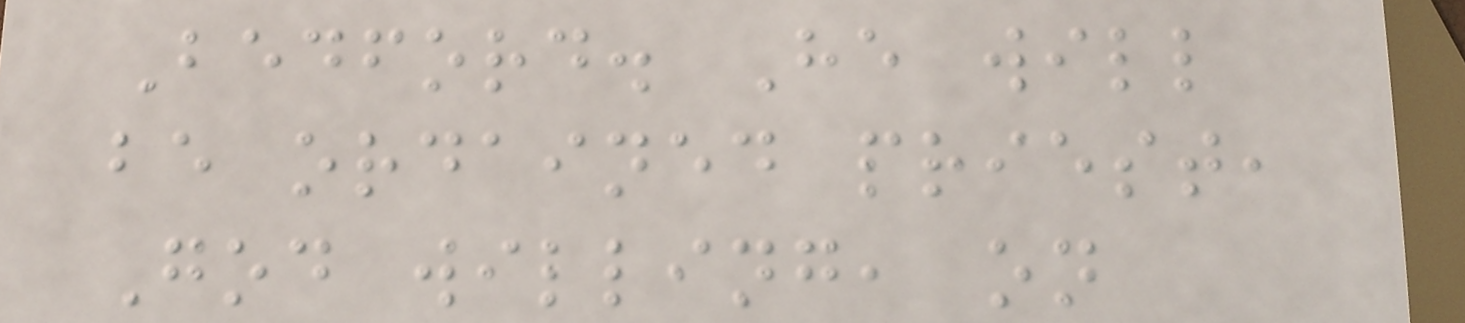Bedford. He will
be ordained priest,
God willing, on
